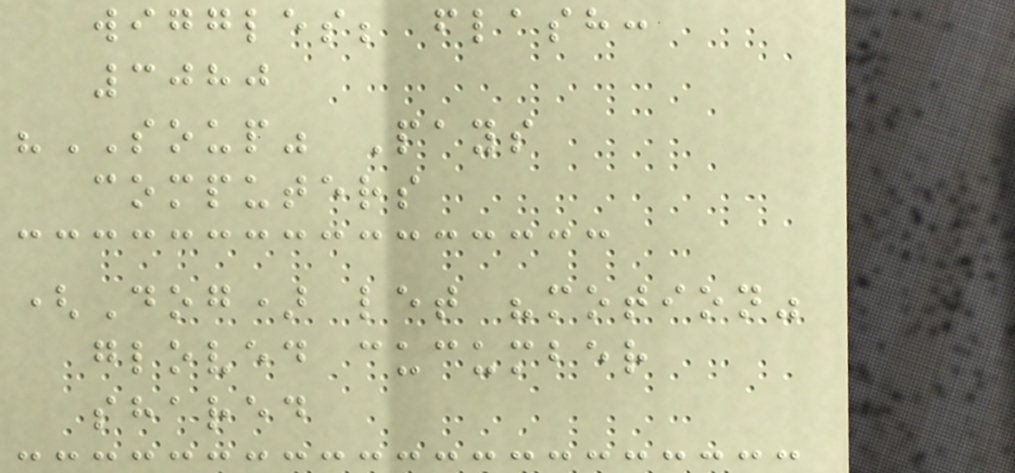wiggles; flash:
3080
"SOUP" Pays
computers
(Dog) let "motion"
gloved cucumber
shared
